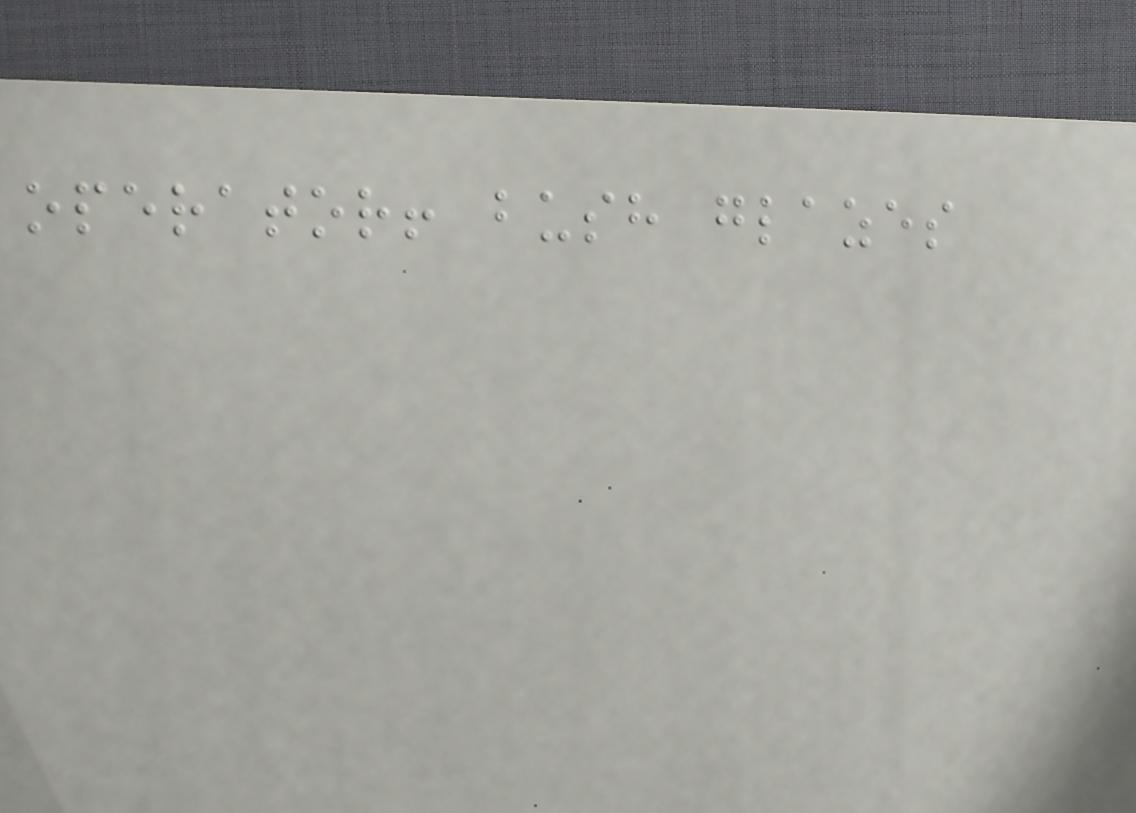operator! bush glazes
